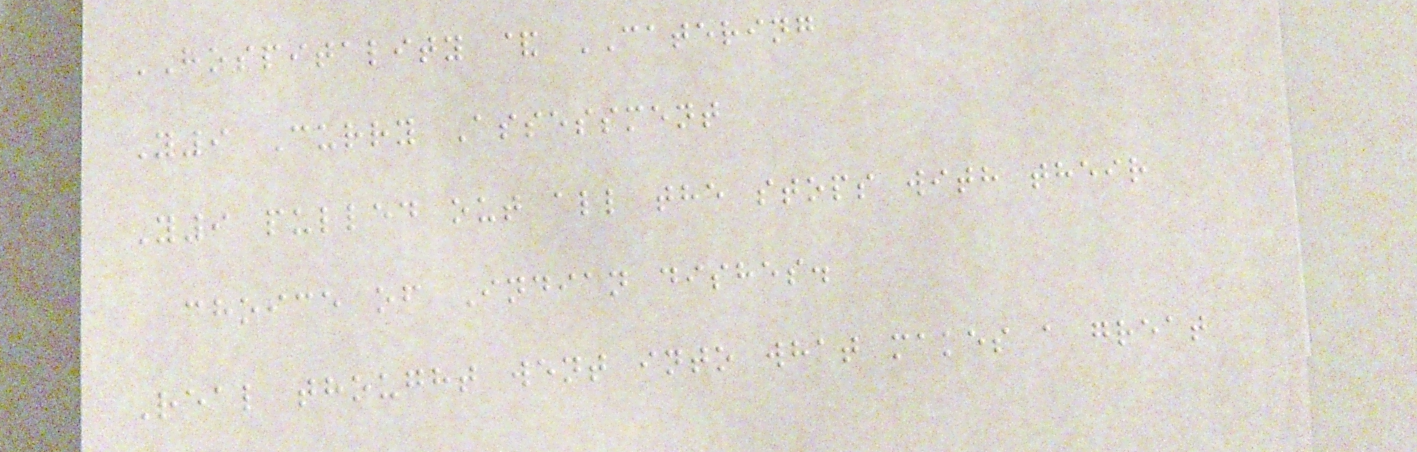HOSPITALITY & CATERING
Y9 Curry Assessment
Y9 pulled out all the stops with their
choice of Indian dishes.
Real thought went into what makes a great
